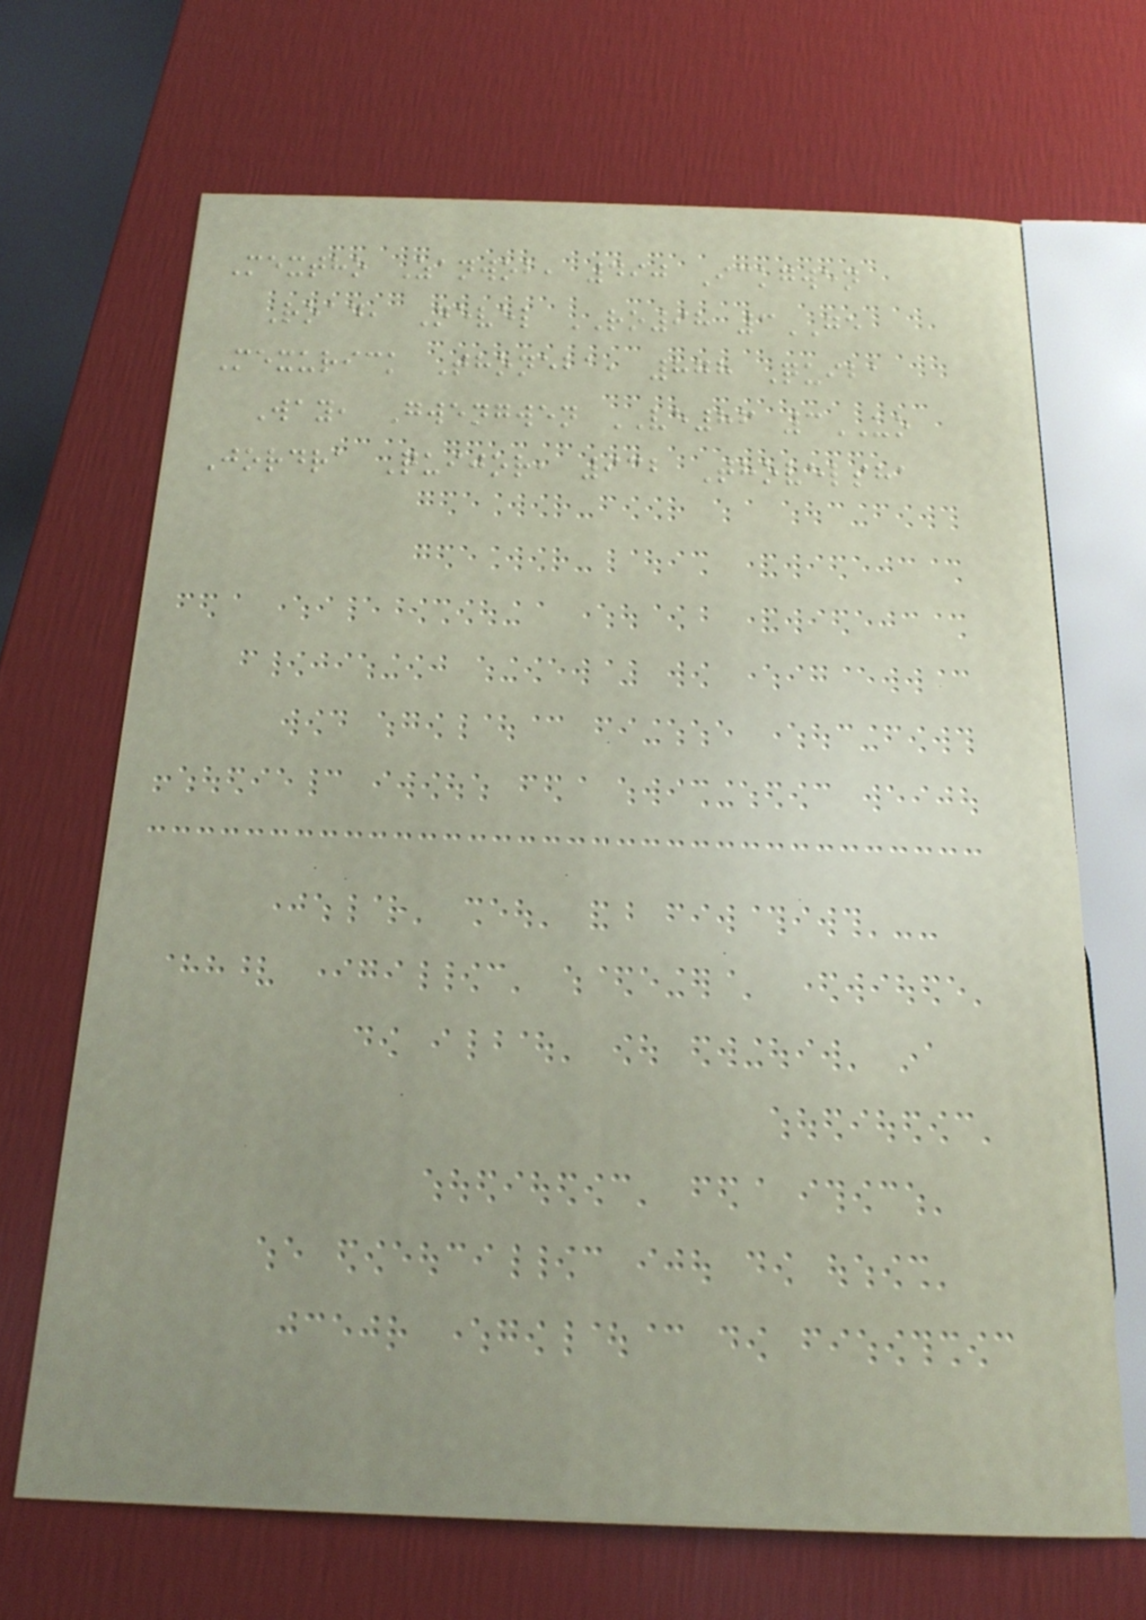Mextho Zanwob, 490 Ickgwen
Road, Nevel RO98 3GE
Mexurick Thoneba, 878 Quiba
Way, Gwengwen VE86 3UO
Jordra Quijor, 932 Thovelsha
